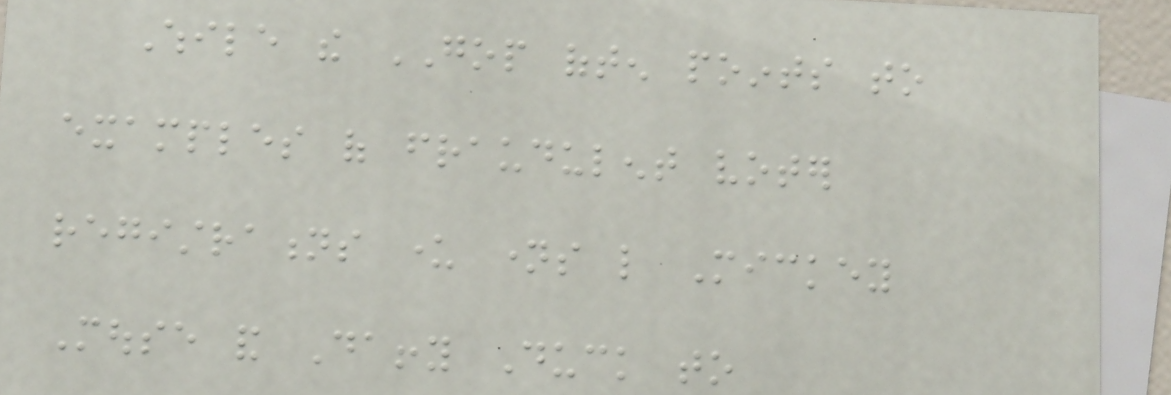While the GOP often points to
examples of fraudulent voter
registrations under names like Mickey
Mouse and Daffy Duck to
